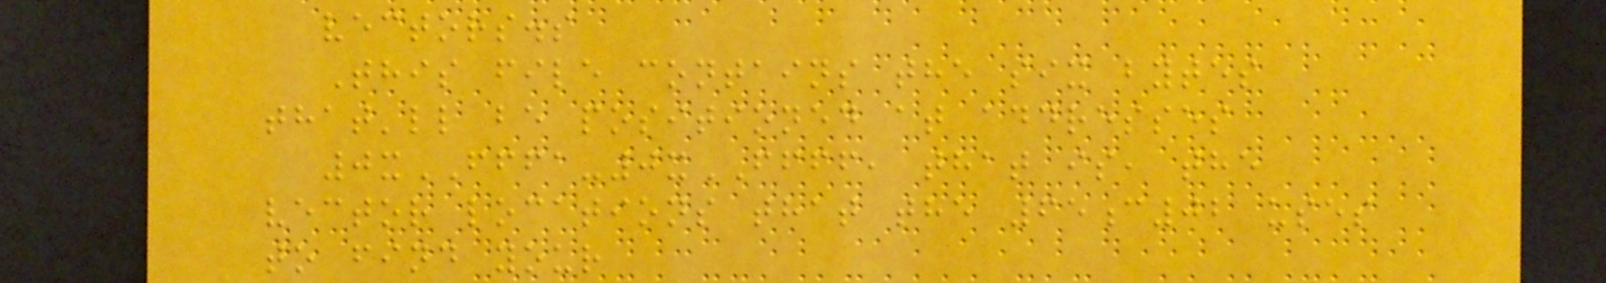vectors.s
This file contains the six bytes
that'll be positioned at addresses
0xFFFA-0xFFFF, that is, the
vector locations that the 65c02 uses
to find your
